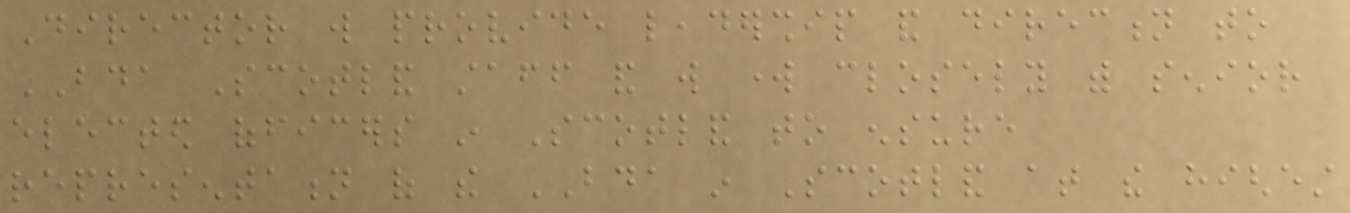Director will provide leadership and direction to
BDA Scotland staff and will work closely with senior
elected officers in Scotland to ensure
representation of the BDA in Scotland at the highest
